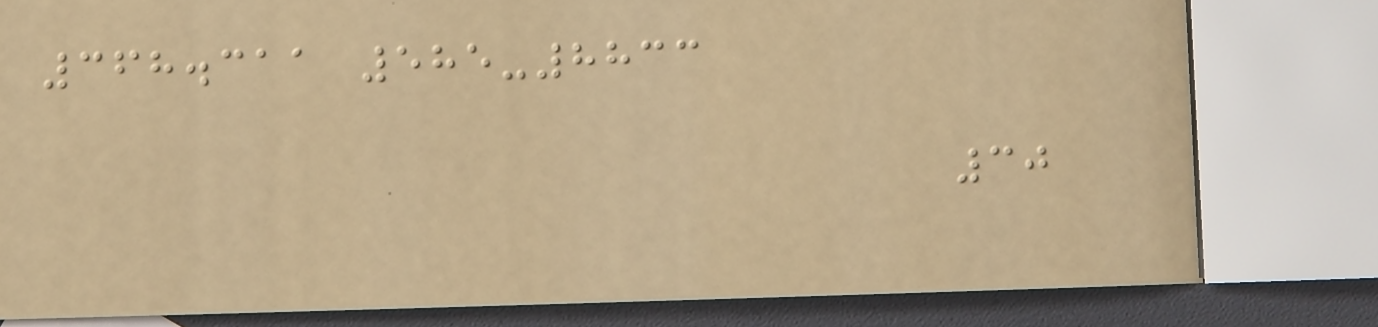368.311 585-8833
30
